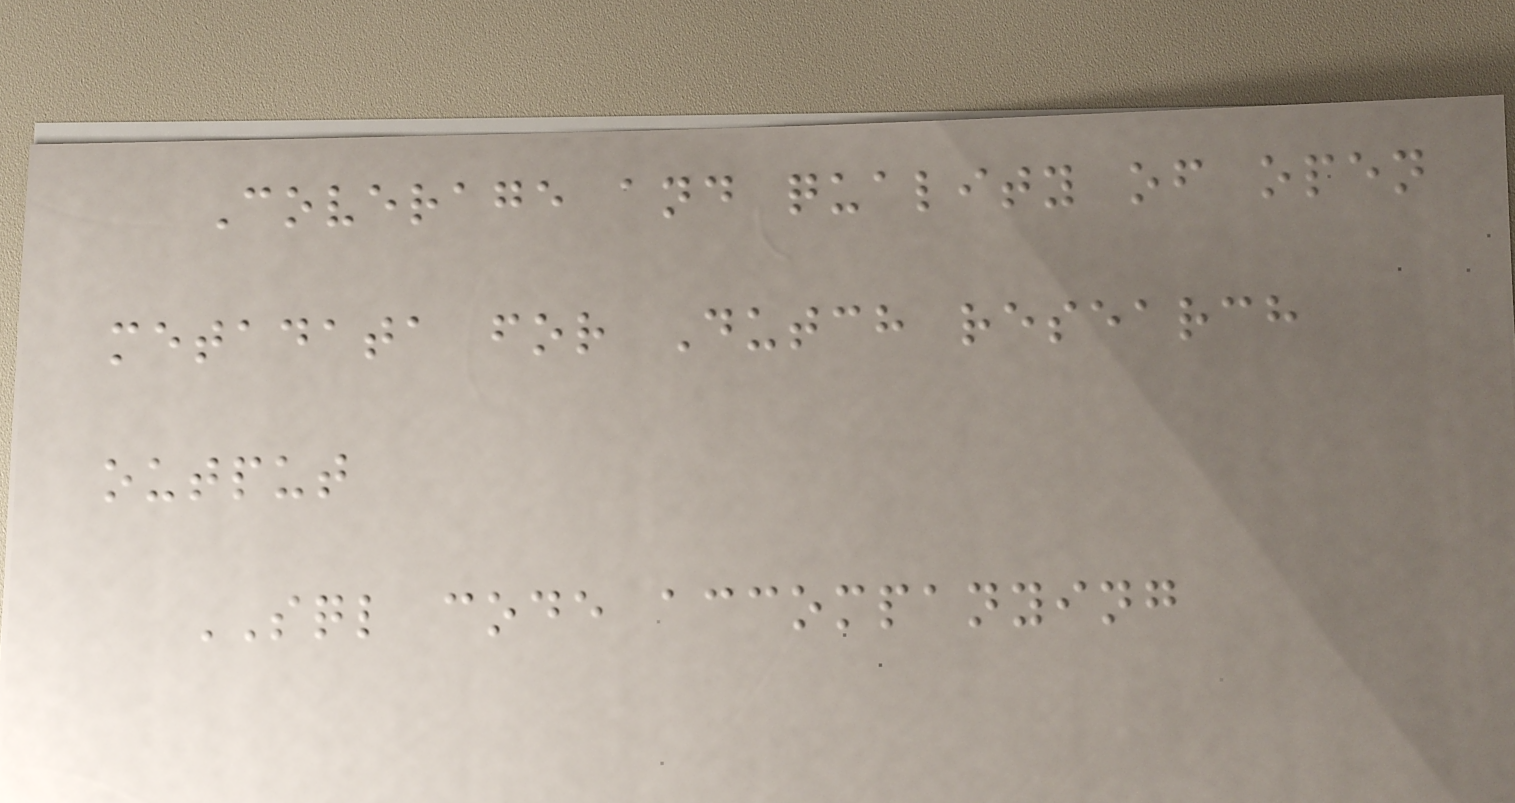Coverage and quality of open
metadata for Dutch research
output
SQL code accompanying
